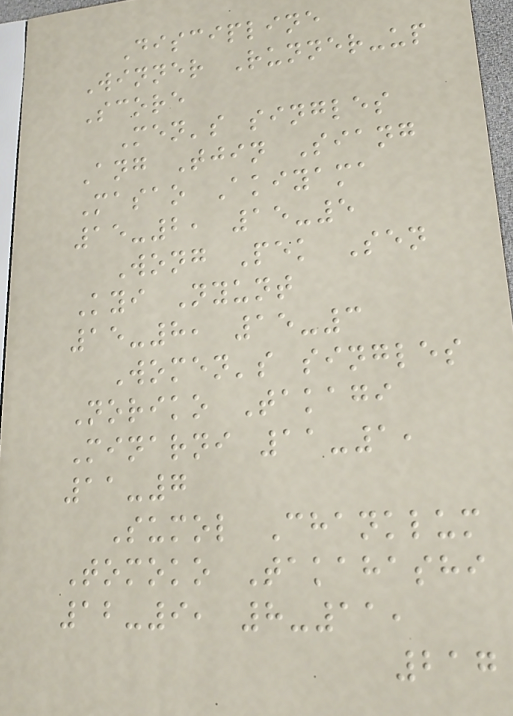Discipline
Winner Runner-up
Score
Men's singles
Ang Tjin Siang
Masao Akiyama
15-2, 15-5
Wong Pek Sen
Kyi Nyunt
15-8, 15-3
Women's singles
Noriko Takagi
Minarni 11-1,
11-7
Sumol Chanklum
Tomoko Takahashi
12-9, 8-11,
217
